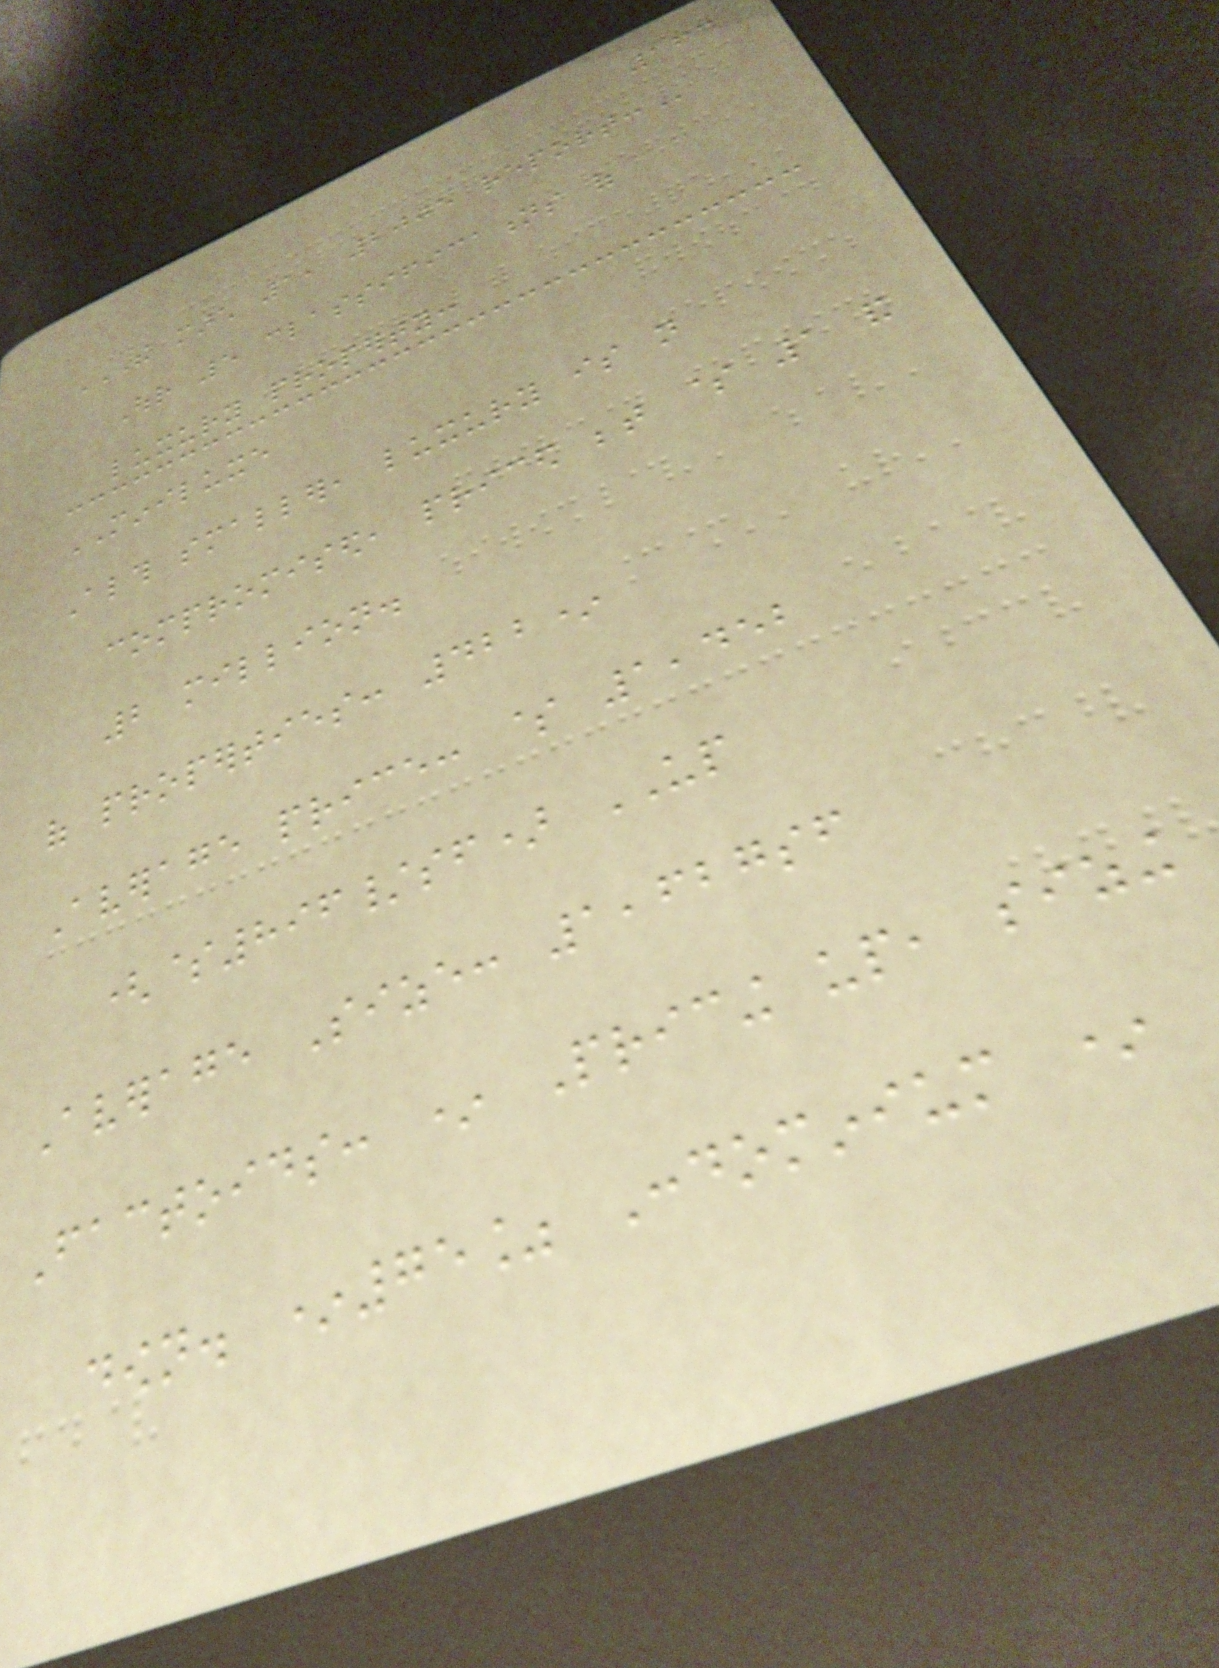163
THE MARCH 1, 2005 REPORT:
Our 5 classifications of
luxury property:
MINILUXE
Although smaller, luxury is not
compromised, priced between $ 1 and
2 million.
of properties: 422*
Average price: $ 1,452
($896/sf) UP
Average Size: 1,627sf
Factoids: * Pricing up, sizing
down. *75% Condominium *
